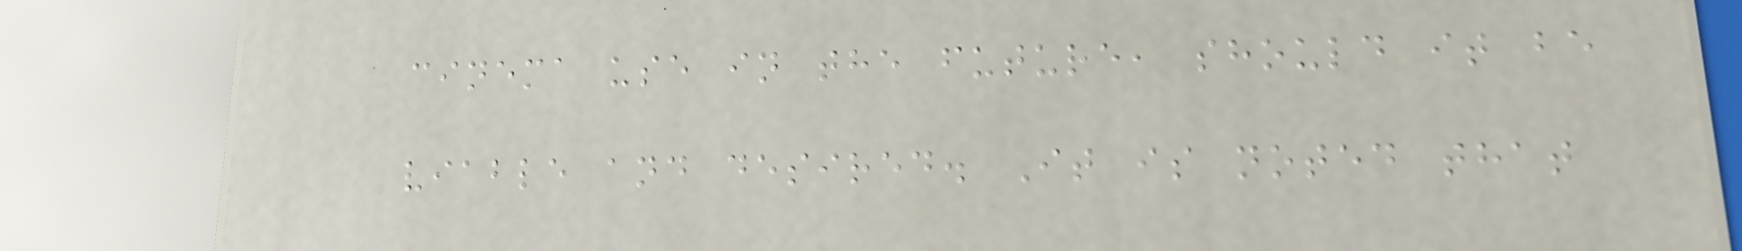cinema use in the future, should it be
viable and desired. It is noted that
